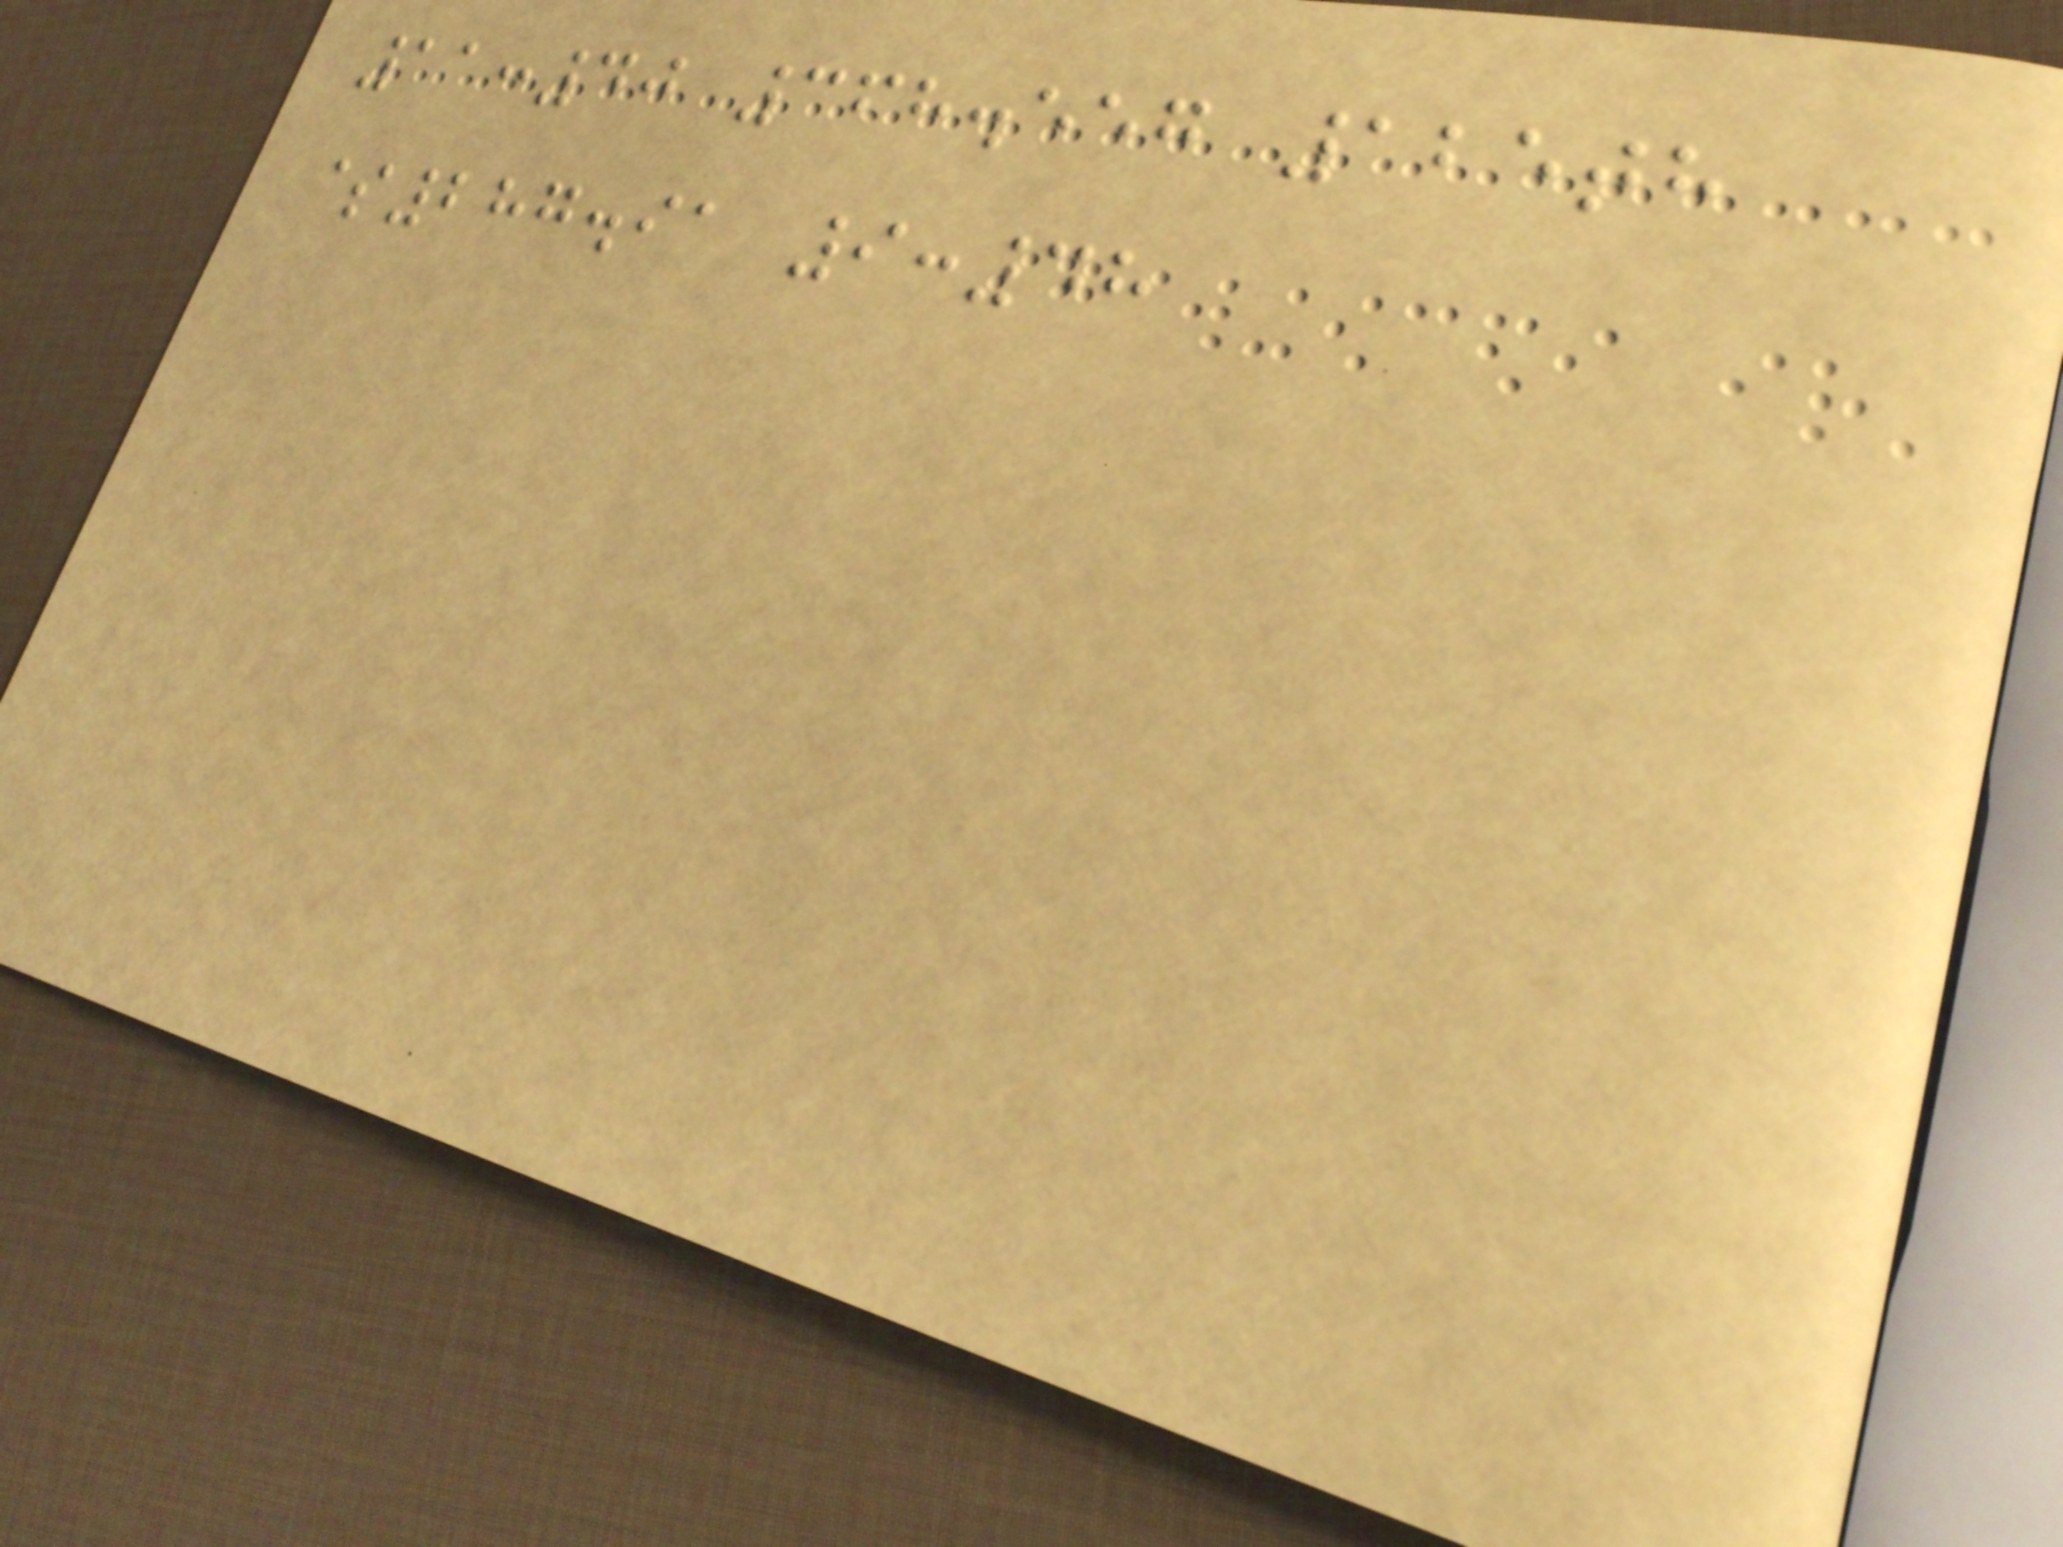11:40 368.557 125th
$287.91 9:48
